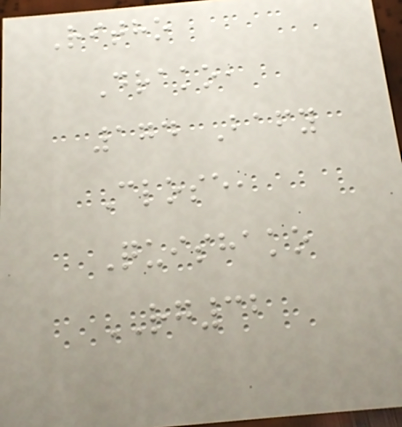Ritho
Drako,
174 Bafy
Close,
Quishako
RG32
